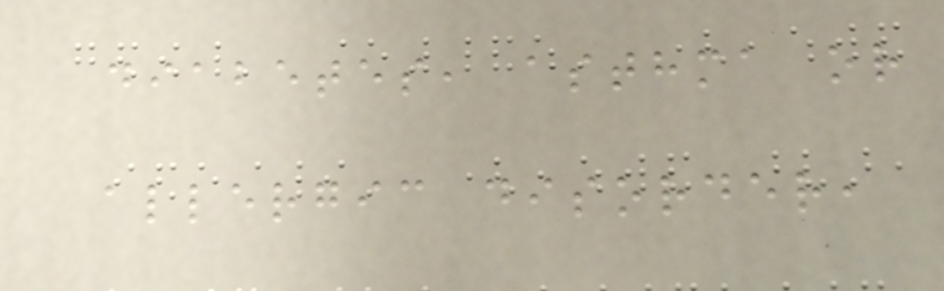diabetes, asthma or
allergic disorder,
